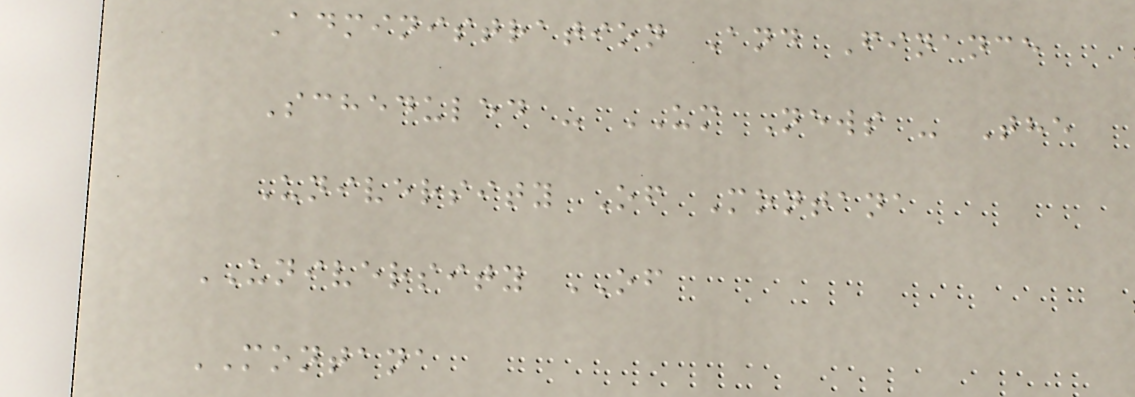Administration And Finance
Scheduled - UM News - The
University Of Montana
UNIVERSITY OF
MONTANA
